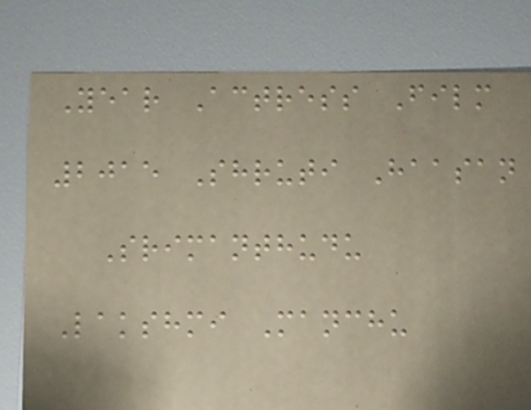Year Actress Film
2015 Shruti Haasan
Srimanthudu
Lakshmi Manchu
